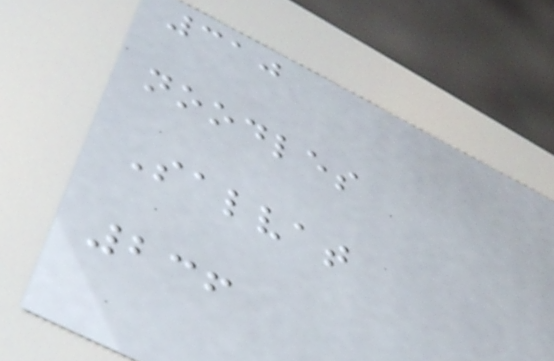310
noodles
Salvat
236
